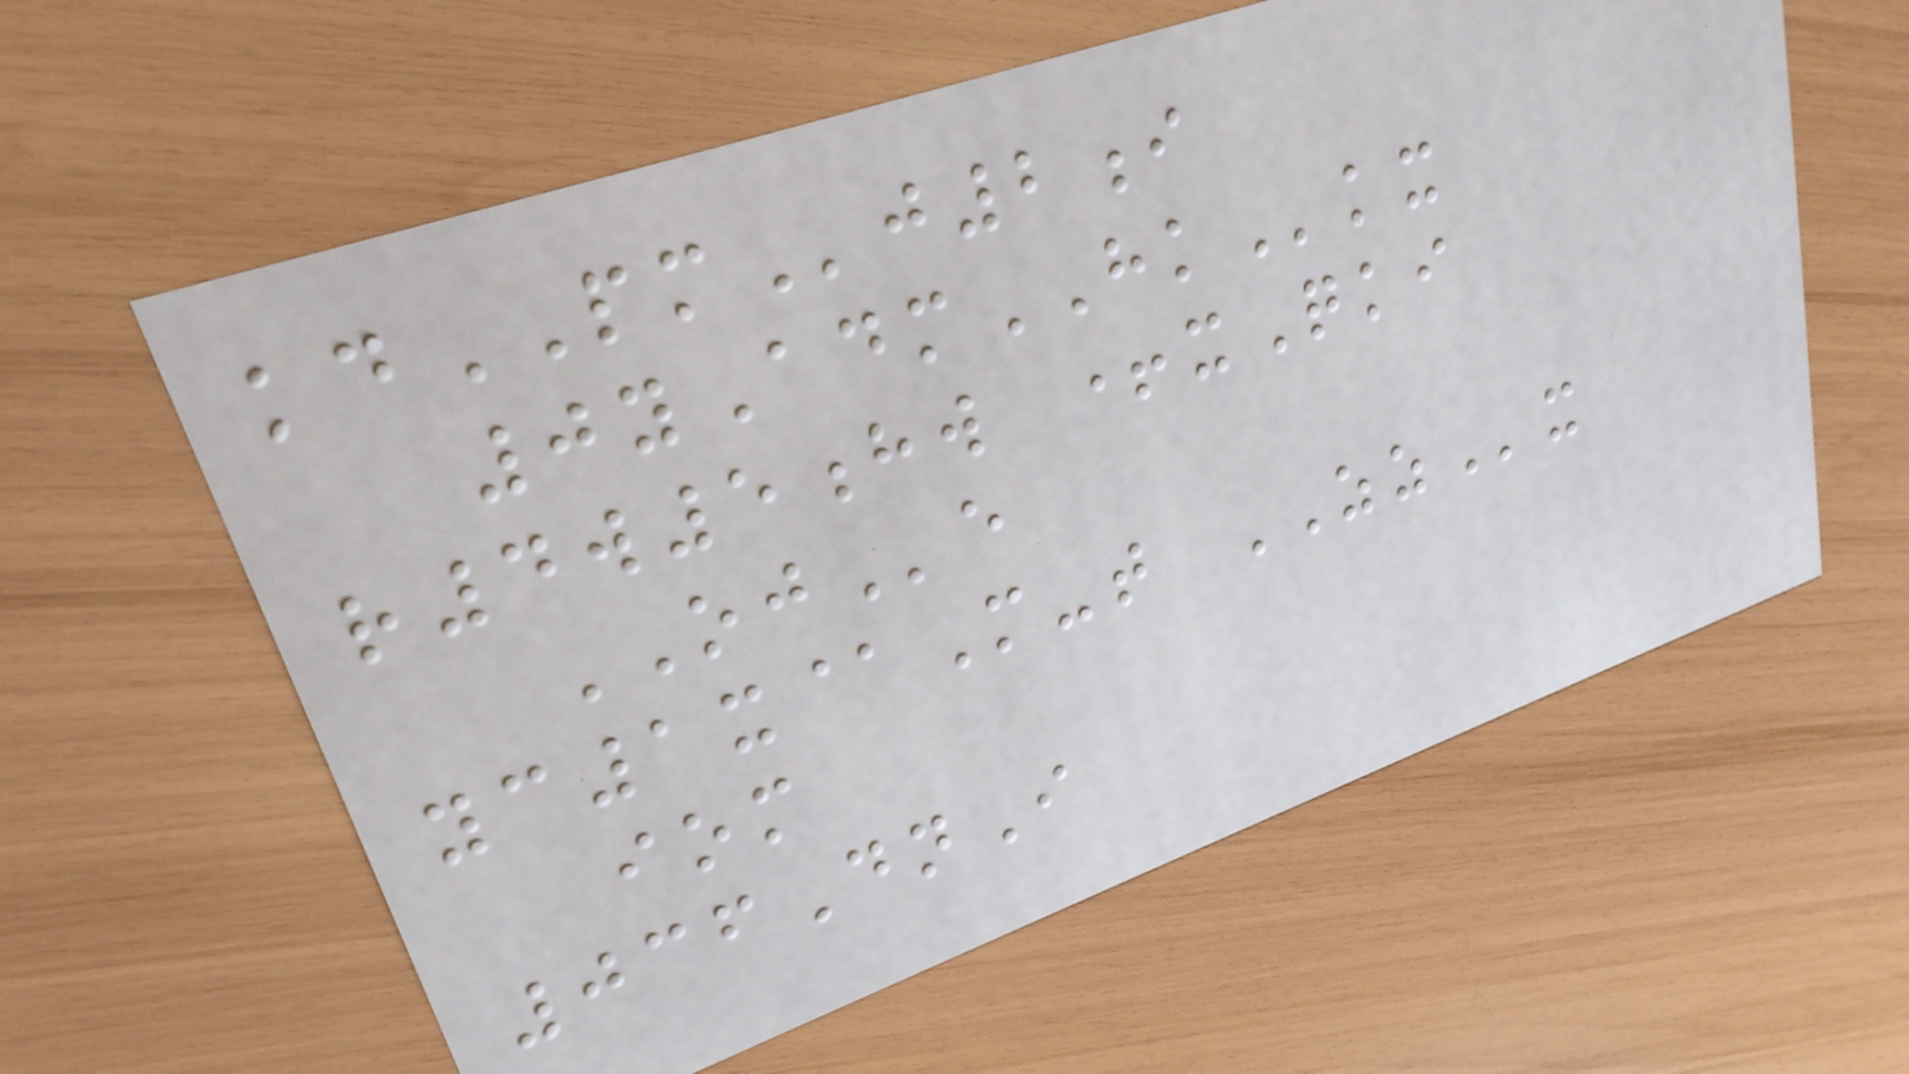kdPMj2i
0yAdmHKkx
r4w5hw +xQki
OJe
yc1x@M-t ZZx
iom
036DnI
